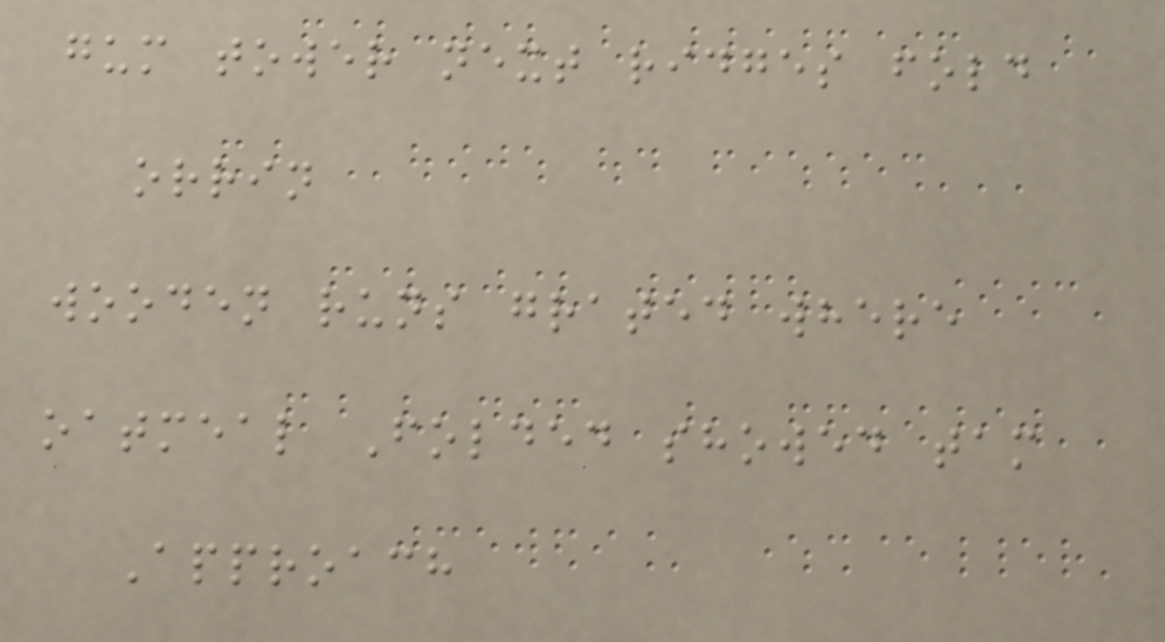gum tower next ridges fold
orrin
wooden runs grated where
oatmeal Folded showed tam
Approach
